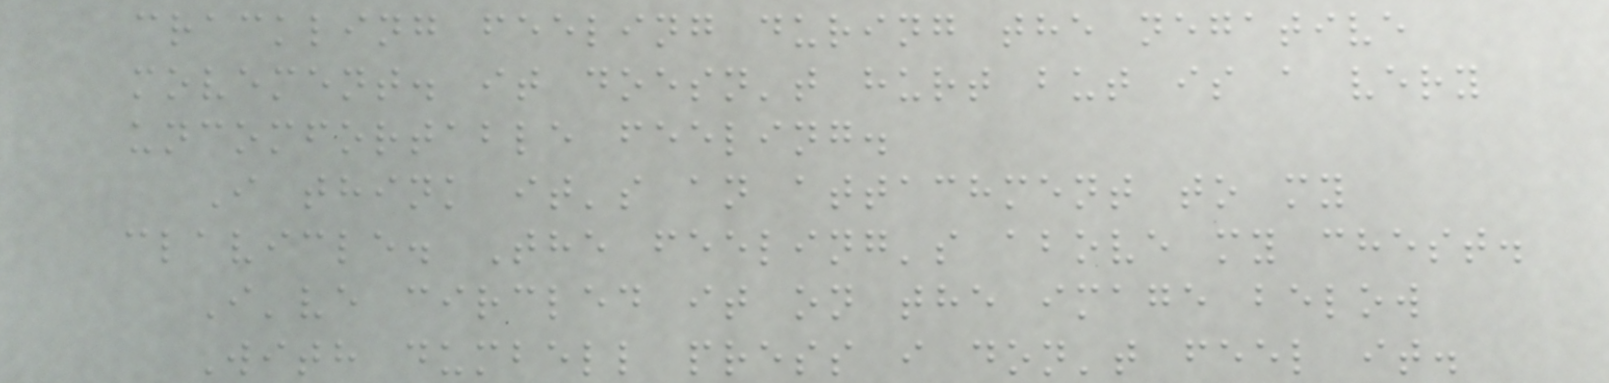crackling feeling during the negative
movement. it doesn't hurt but is a very
uncomfortable feeling.
I think it's an attachment to my
clavicle. The feeling's above my chest.
I've circled it on the image below
With dumbell press i don't feel it.
